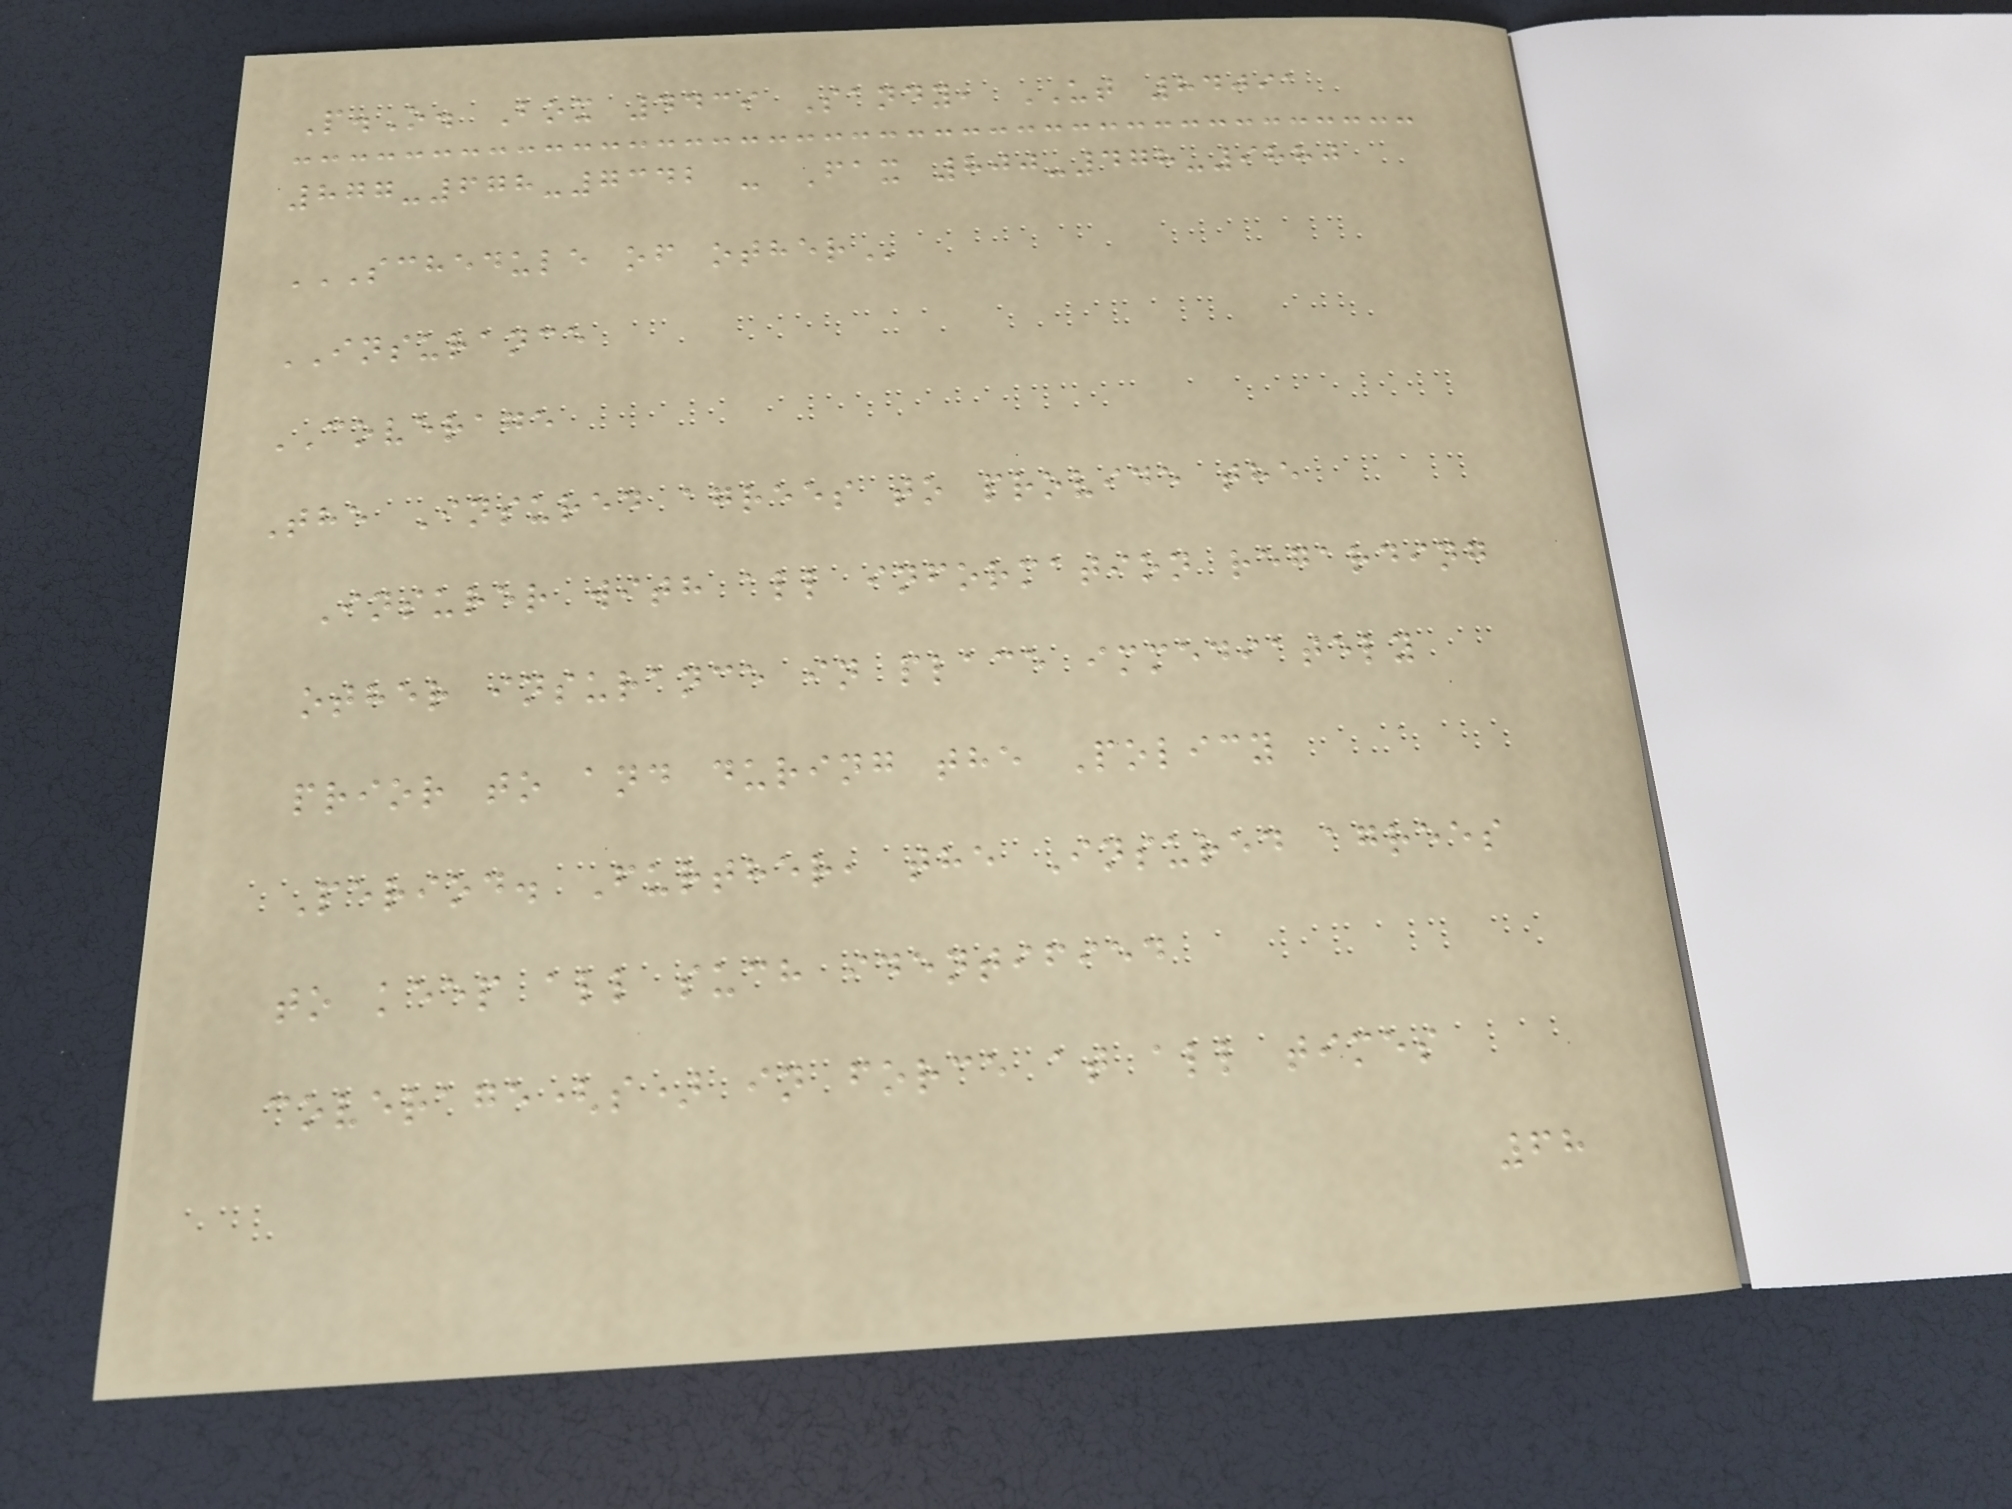P.O. Box 4439 Sandy, UT 84091
877-678-7342 - Fax 800-478-9880
SCHEDULE OF OTHER
INSURANCE
COVERAGE
The Insured agrees to provide the
Insurer with all information regarding
other insurance in place immediately
prior to and during the Policy
Period. Further, the Insured agrees
to keep all such identified
coverage(s) in force at all times
68
